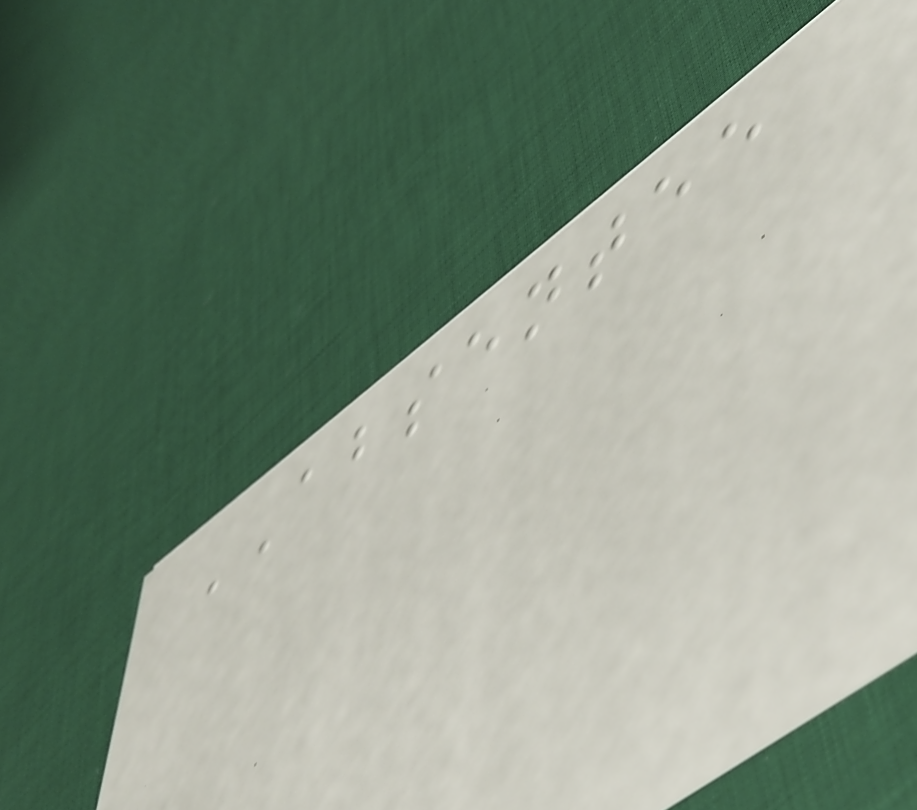ABSENTEE
